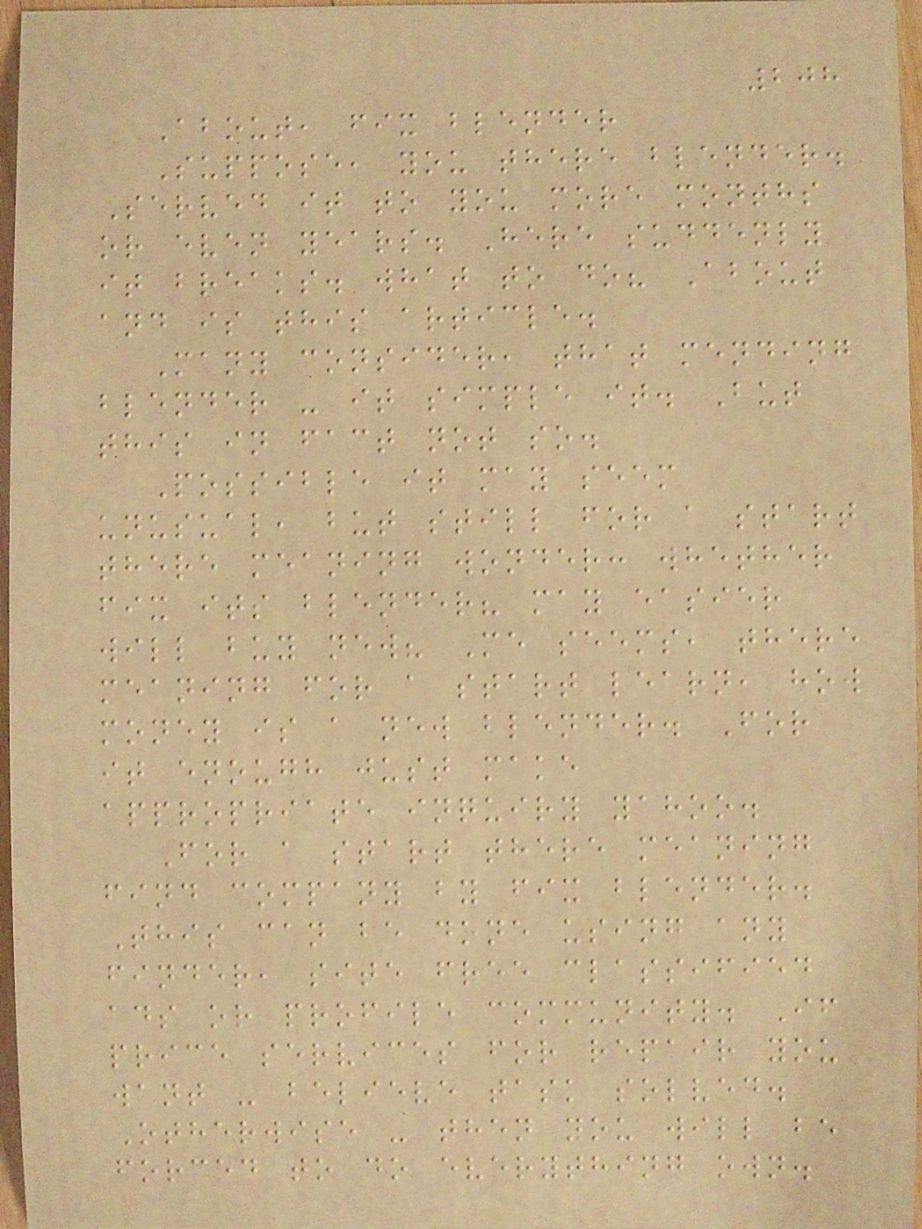208
About, fix blender
Suppose, you there blender.
Served it to you more months
or even years. Here suddenly
it breaks. what to do? About
and is this article.
Many consider, that mending
blender - it simple it. But
this in fact not so.
Possible it may seem
unusual, but still for a start
there meaning wonder: whether
fix its blender? may easier
will buy new? Me seems, there
meaning for a start learn, how
money is a new blender. For
it enough just make
appropriate inquiry yahoo.
For a start there meaning
find company by fix blender.
This can be done using any
finder, site free classified
ads or profile community. If
price services for repair you
want - believe task solved.
Otherwise - then you will be
forced to do everything own.
